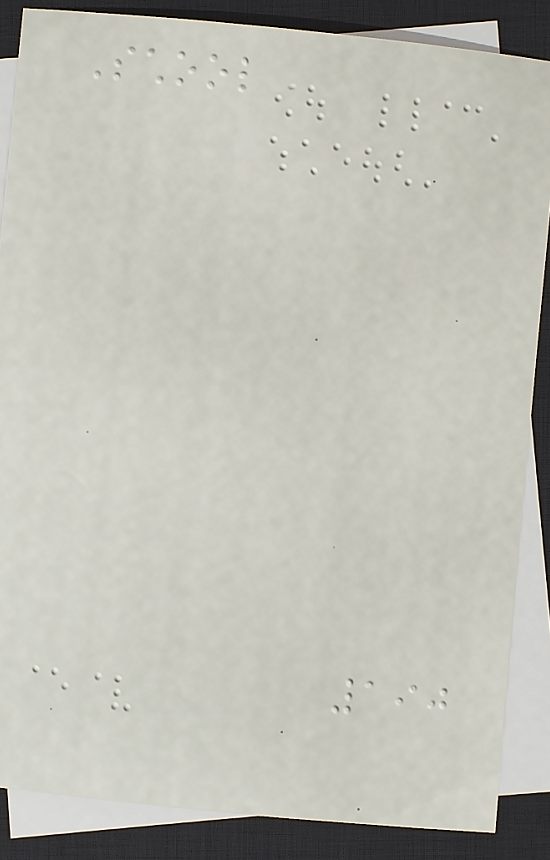School
190
